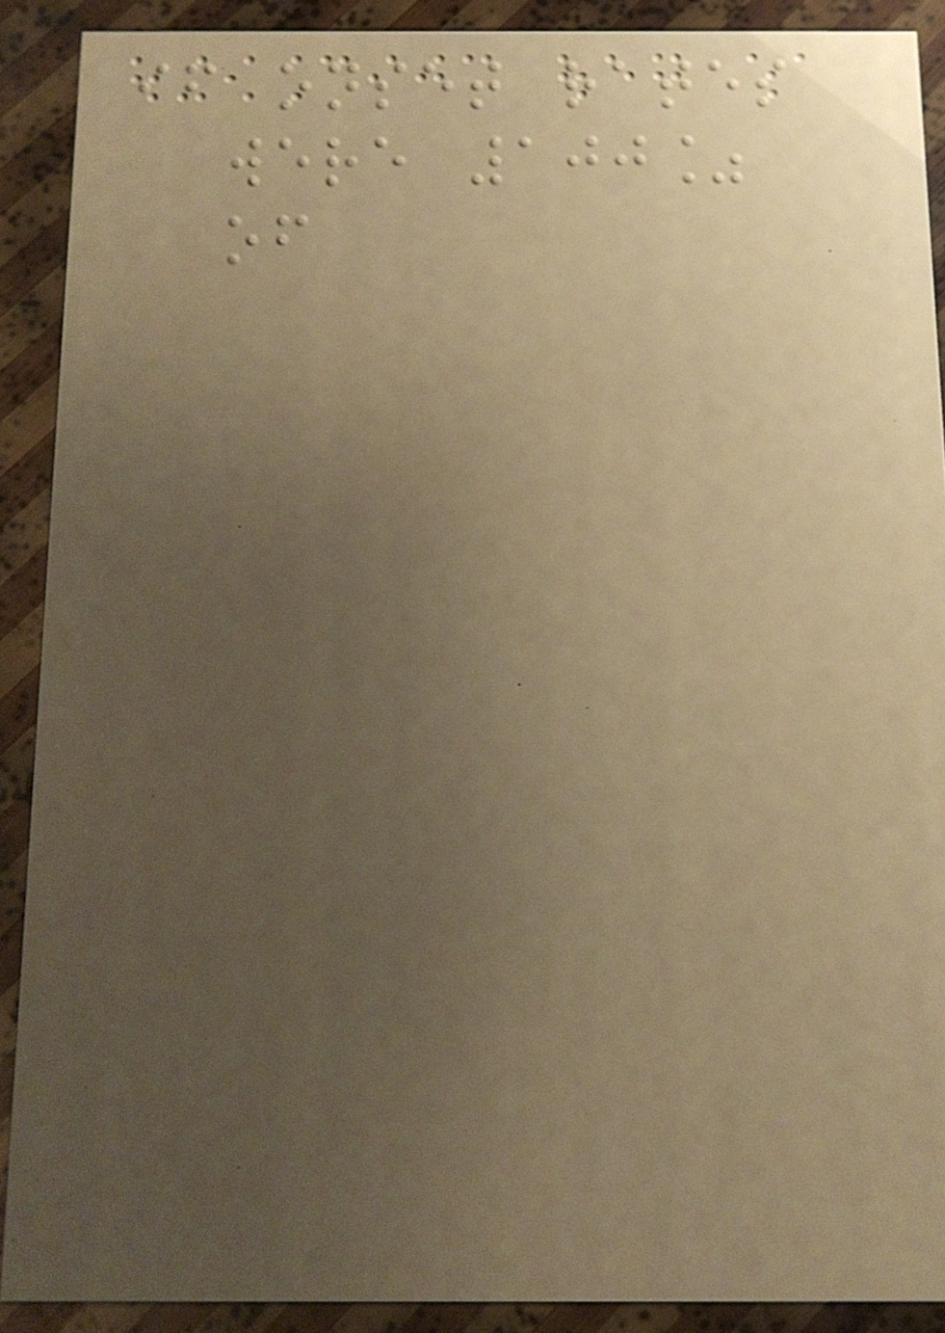if onset rates
were 100%
of
